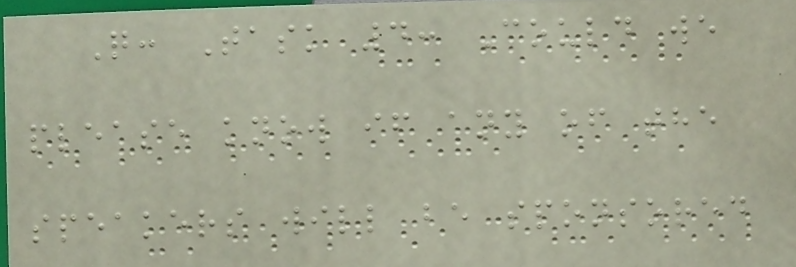Q: Task 4: Could we
please know if any of the
speakers will be sponsored
